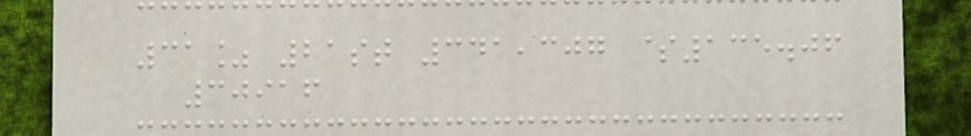31% 21st 341,307 $135.06
30916
